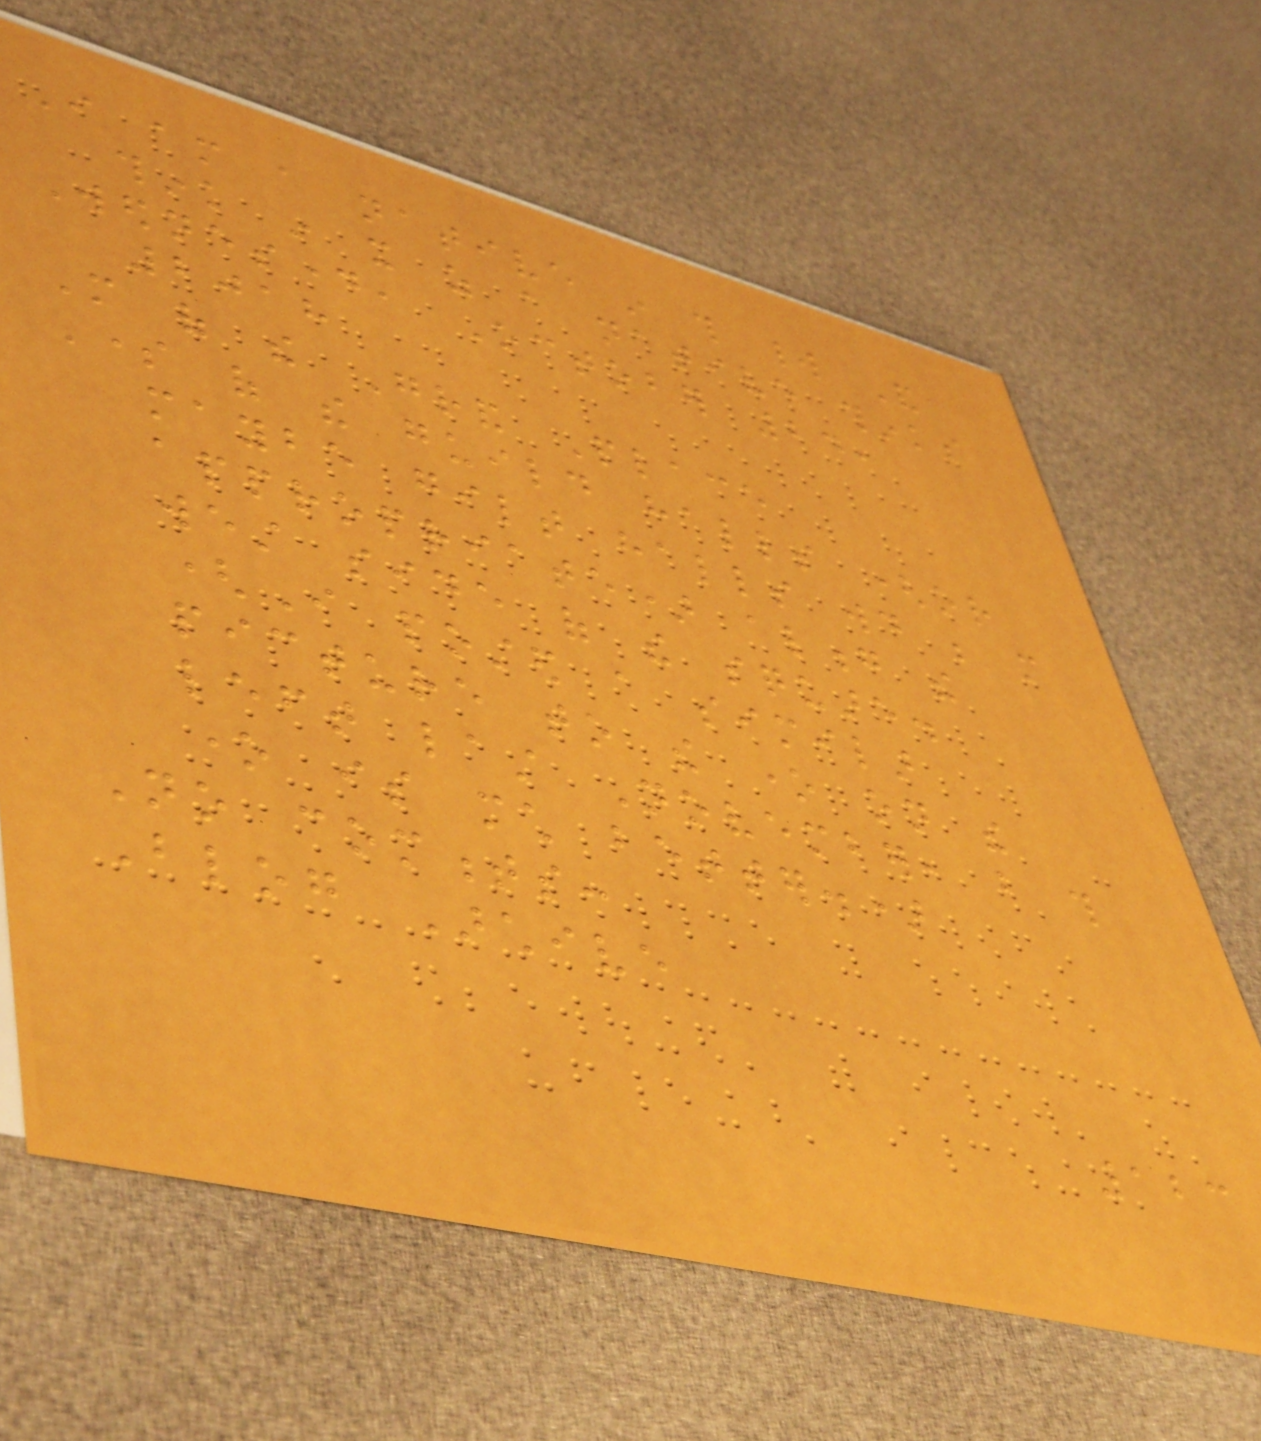I am a native in this world And
think in it as a native thinks
Wednesday, October 24,
2018
More of the Grand Place
Some of the guild halls (or
maybe gilt halls would be more
appropriate) along the
west side of the square.
(I posted a similar
picture to the one on the
left last November, but this
one is much better.)
No comments:
Blog Archive
123
